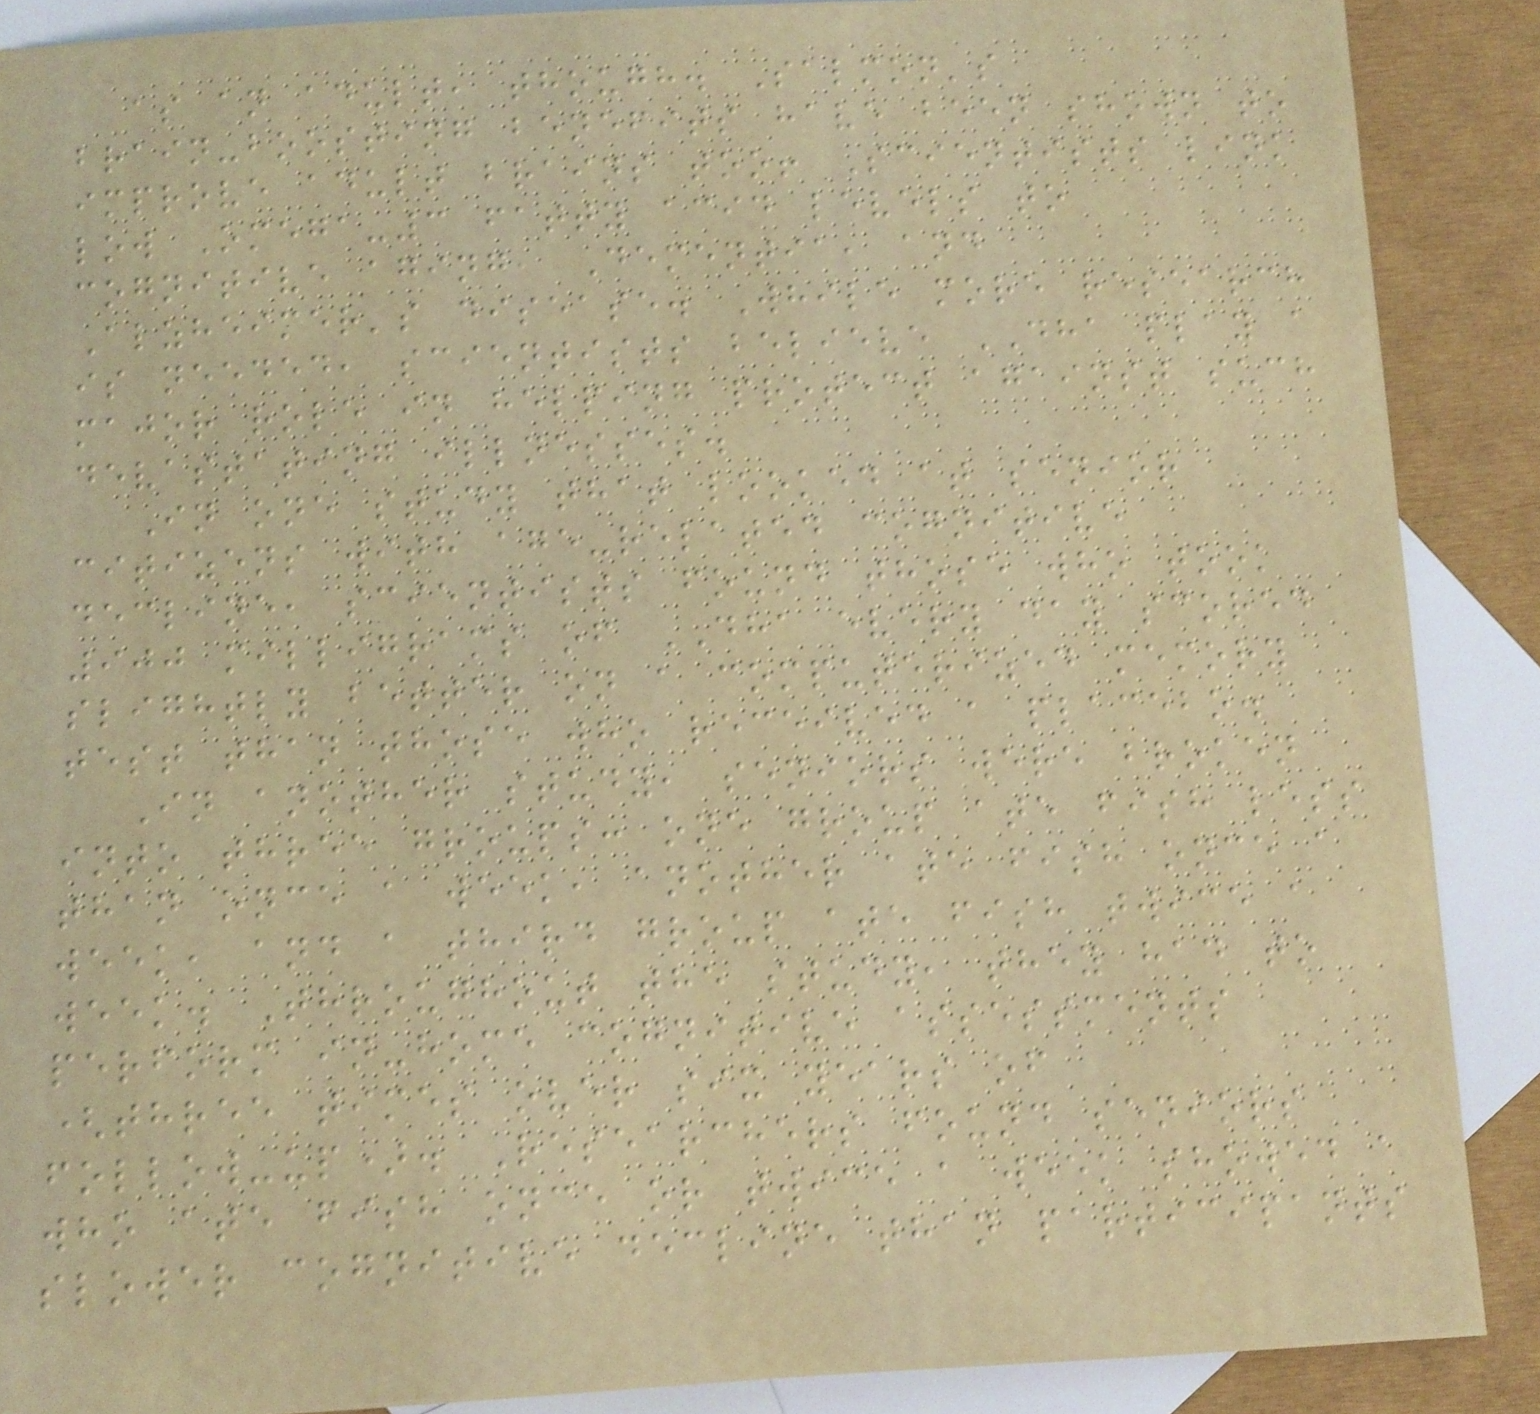as an adult, though. Salmon's
brain-boosting benefits have been shown to
improve adult brains too! Scientists link
low Omega-3 fatty acid levels to
cognitive aging, Dementia, and
Alzheimer's disease. While more research
is needed, scientists believe DHA play a
major role in helping protect against such
devastating illnesses.
In one study that looked at senior
citizens with age-related cognitive
decline, scientists found those who took
900 milligrams of DHA every day scored
slightly better on a computerized memory
test than those who received a placebo.
In another study, seniors were broken
into three groups: one group ate fish less
than once a week, another ate fish once a
week, and a third group ate fish twice a
week. Throughout the study, they had to
perform in-home cognitive assessments
(three times over six years of
follow-up). Researchers found seniors
who ate fish once or twice a week showed a
slower cognitive decline than participants
